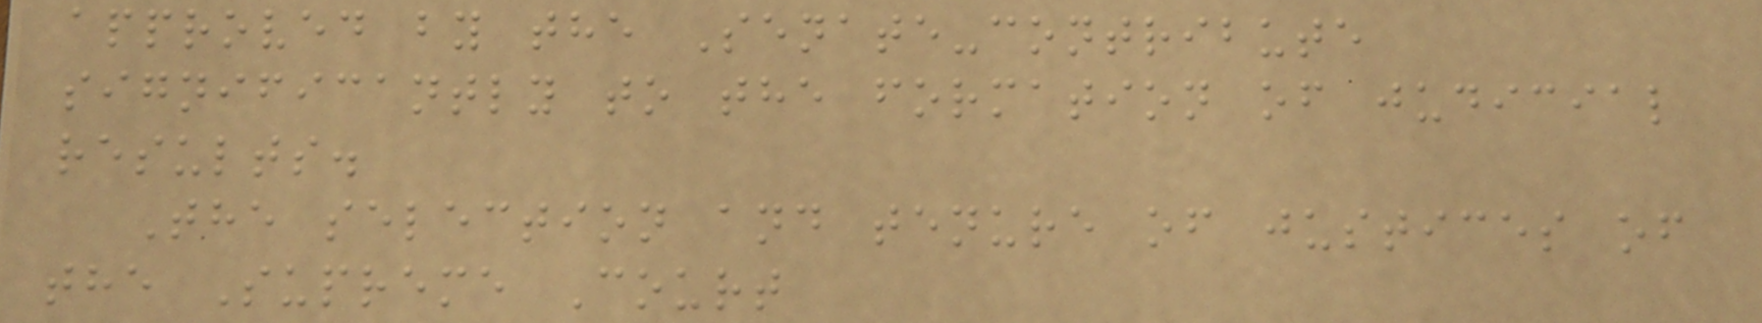approved by the Senate-contribute
significantly to the formation of judicial
results.
The selection and tenure of justices of
the Supreme Court
